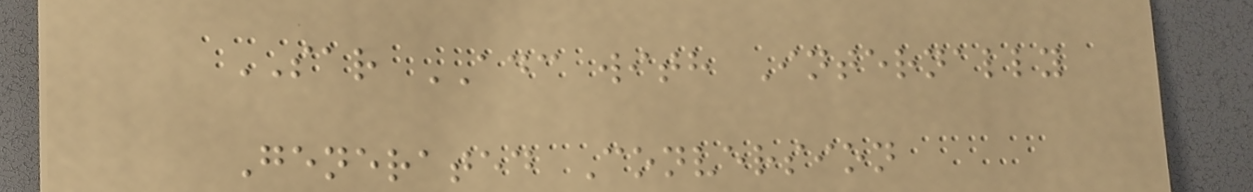SAR ADC with Internally
Generated Conversion
